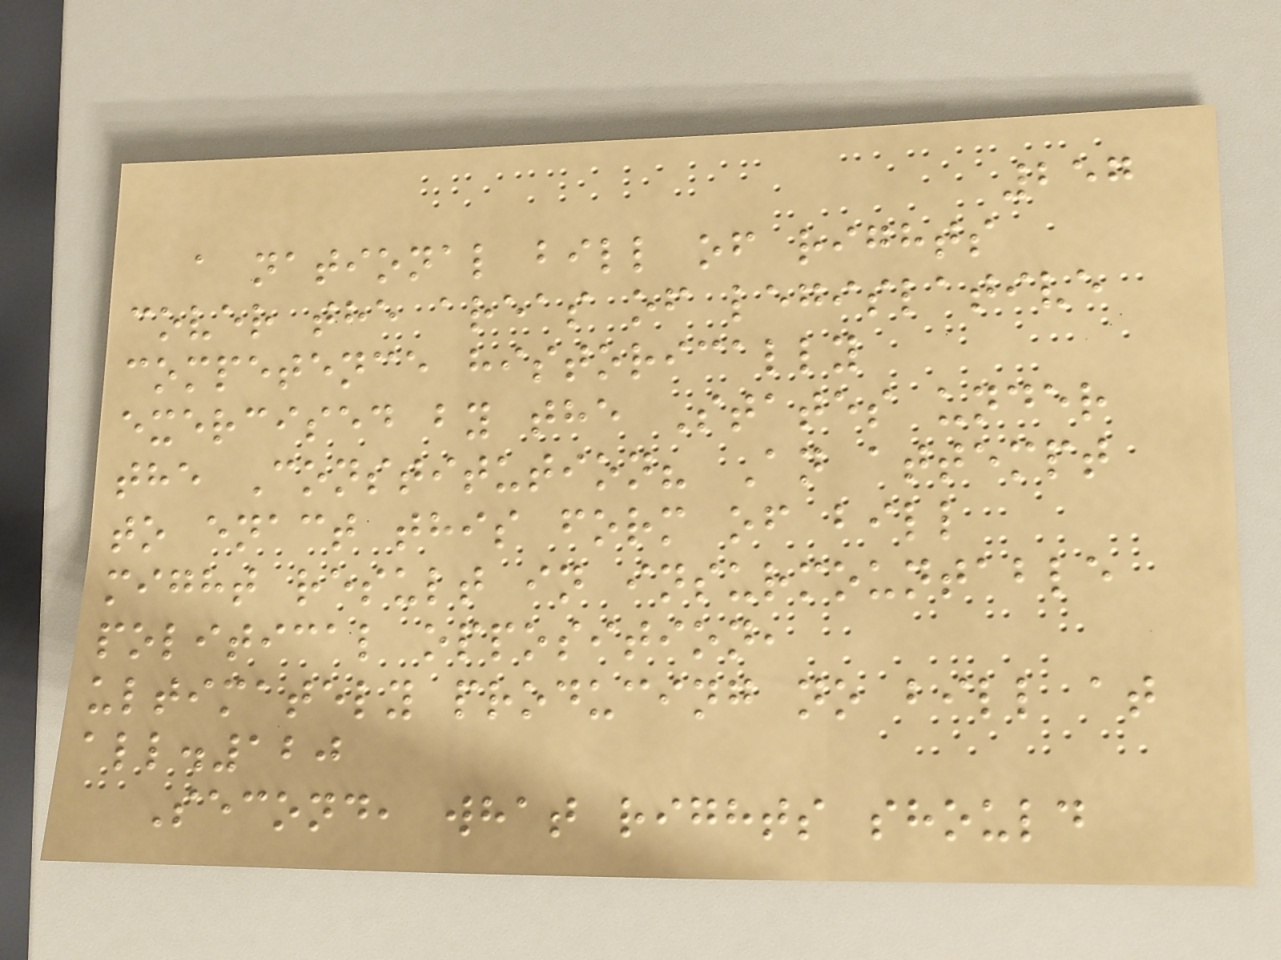257
a national bill of rights
cover the areas of legislative
competence historically
exercised by the States under
the Constitution? An attempt
to enact this form of bill
might result in insurmountable
political opposition,
ultimately producing no bill at
all.120
Second, what rights should
